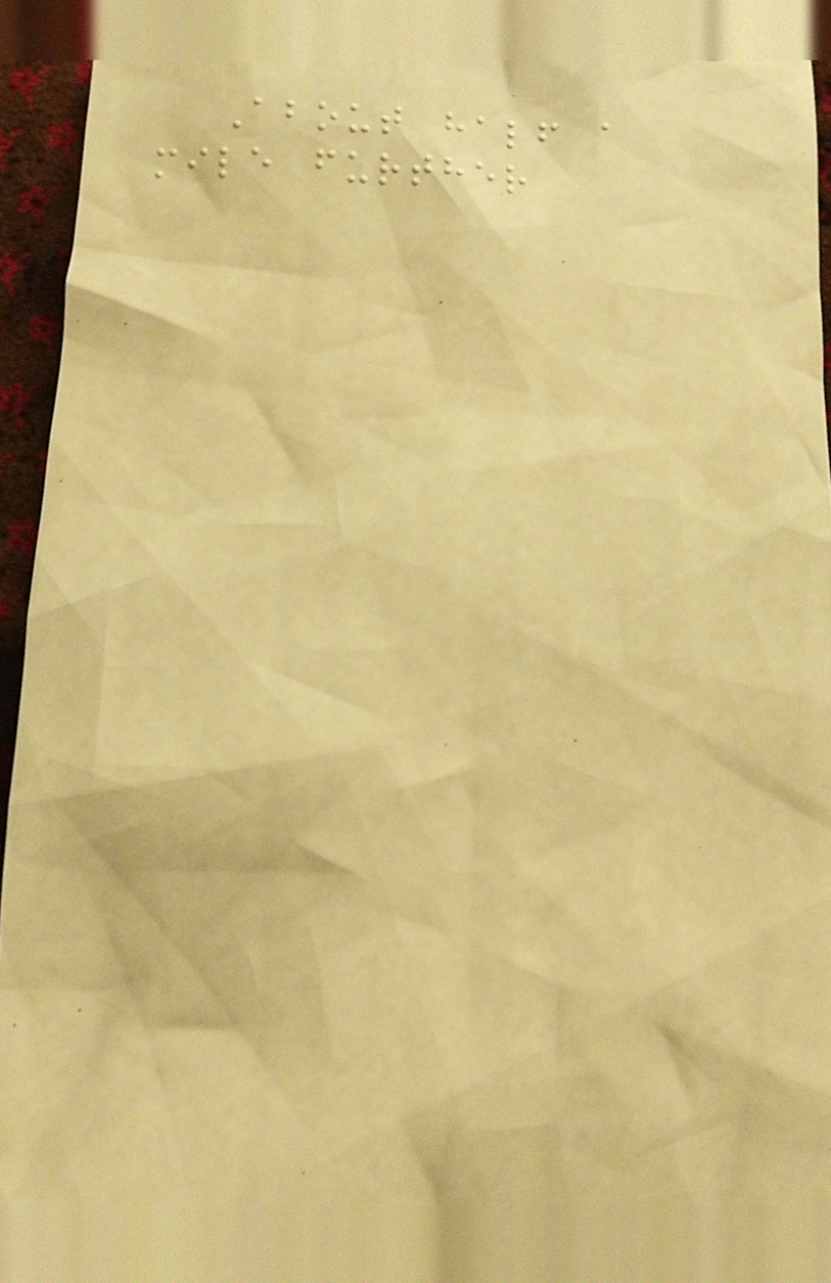About half a
mile further
